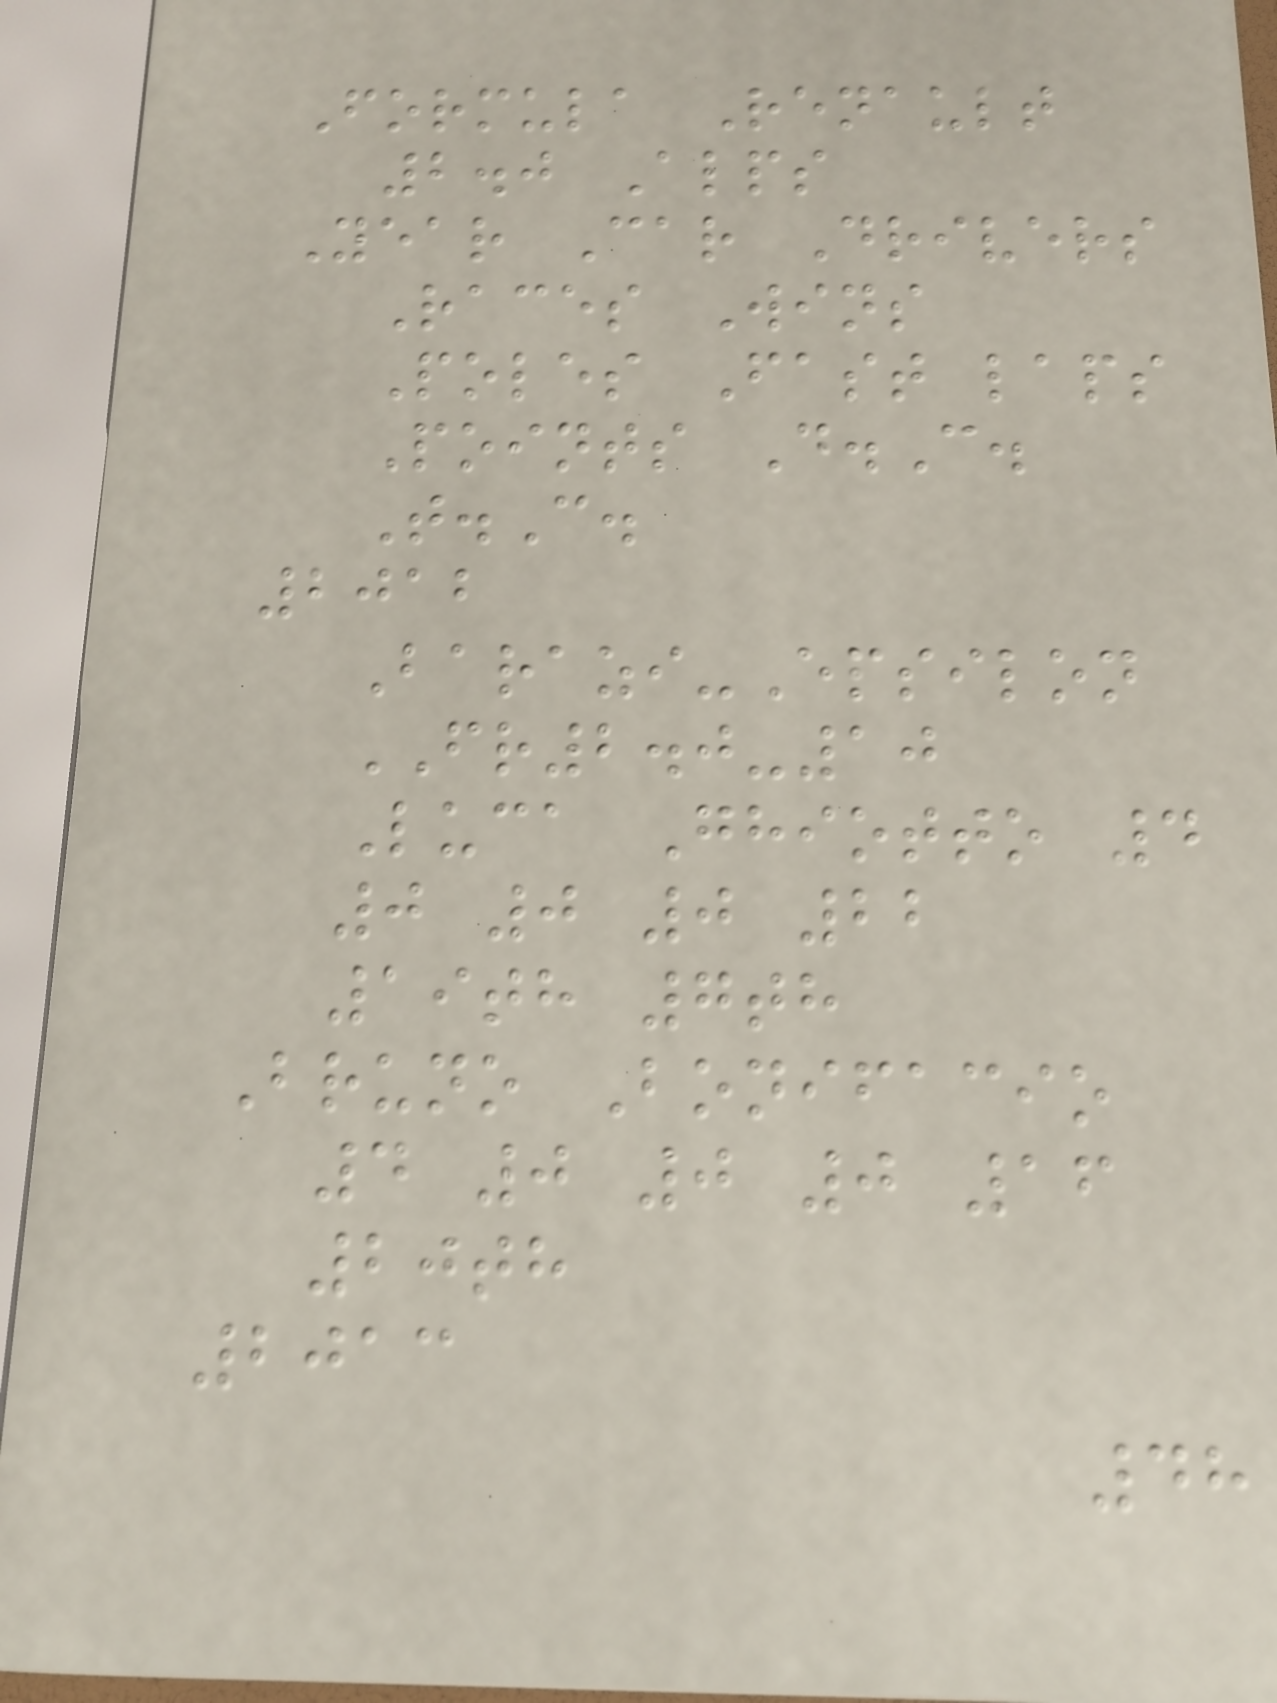Formula Renault
2.0 Alps
Year Car Drivers
Races Wins
Poles Fast laps
Points D.C.
T.C.
2012
Barazi-Epsilon
FR2.0-10
Luca Ghiotto 4
0 0 0 22
19th 7th
Bruno Bonifacio
4 0 0 0 16
20th
2013
48
